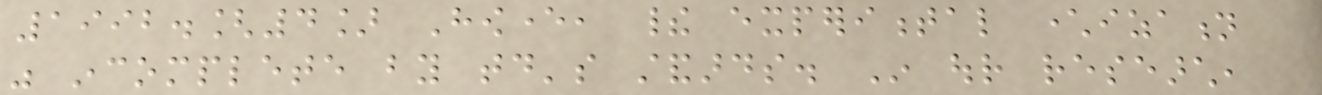1992.[4] However, their experimental characterization
was incomplete by today's standards. In our research,
